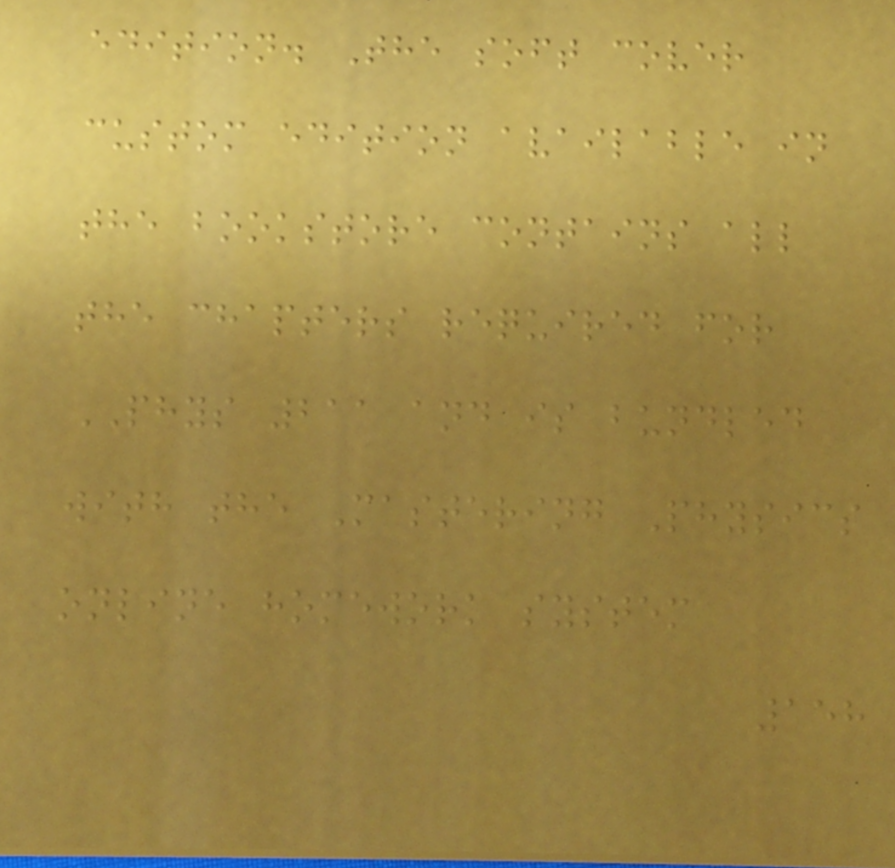edition. The soft cover
custom edition available in
the bookstore contains all
the chapters required for
PHYS 211 and is bundled
with the Mastering Physics
online homework system
158
